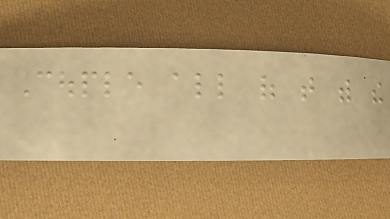Couple all of that with the
